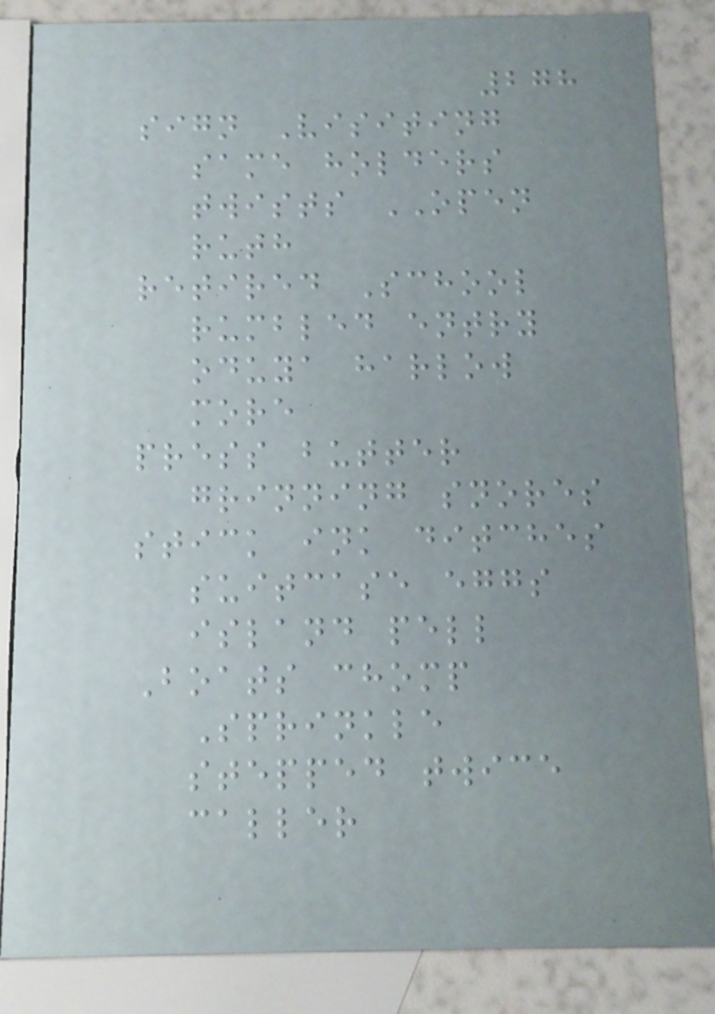278
sign Visiting
same holders
twists OPEN
ruth
retired School
rumbled entry
oduya harlow
more
press butter
grinning snores
stick ink ditches
suitcase eggs
island pell
Boats chomp
Sprinkle
stepped twice
caller
